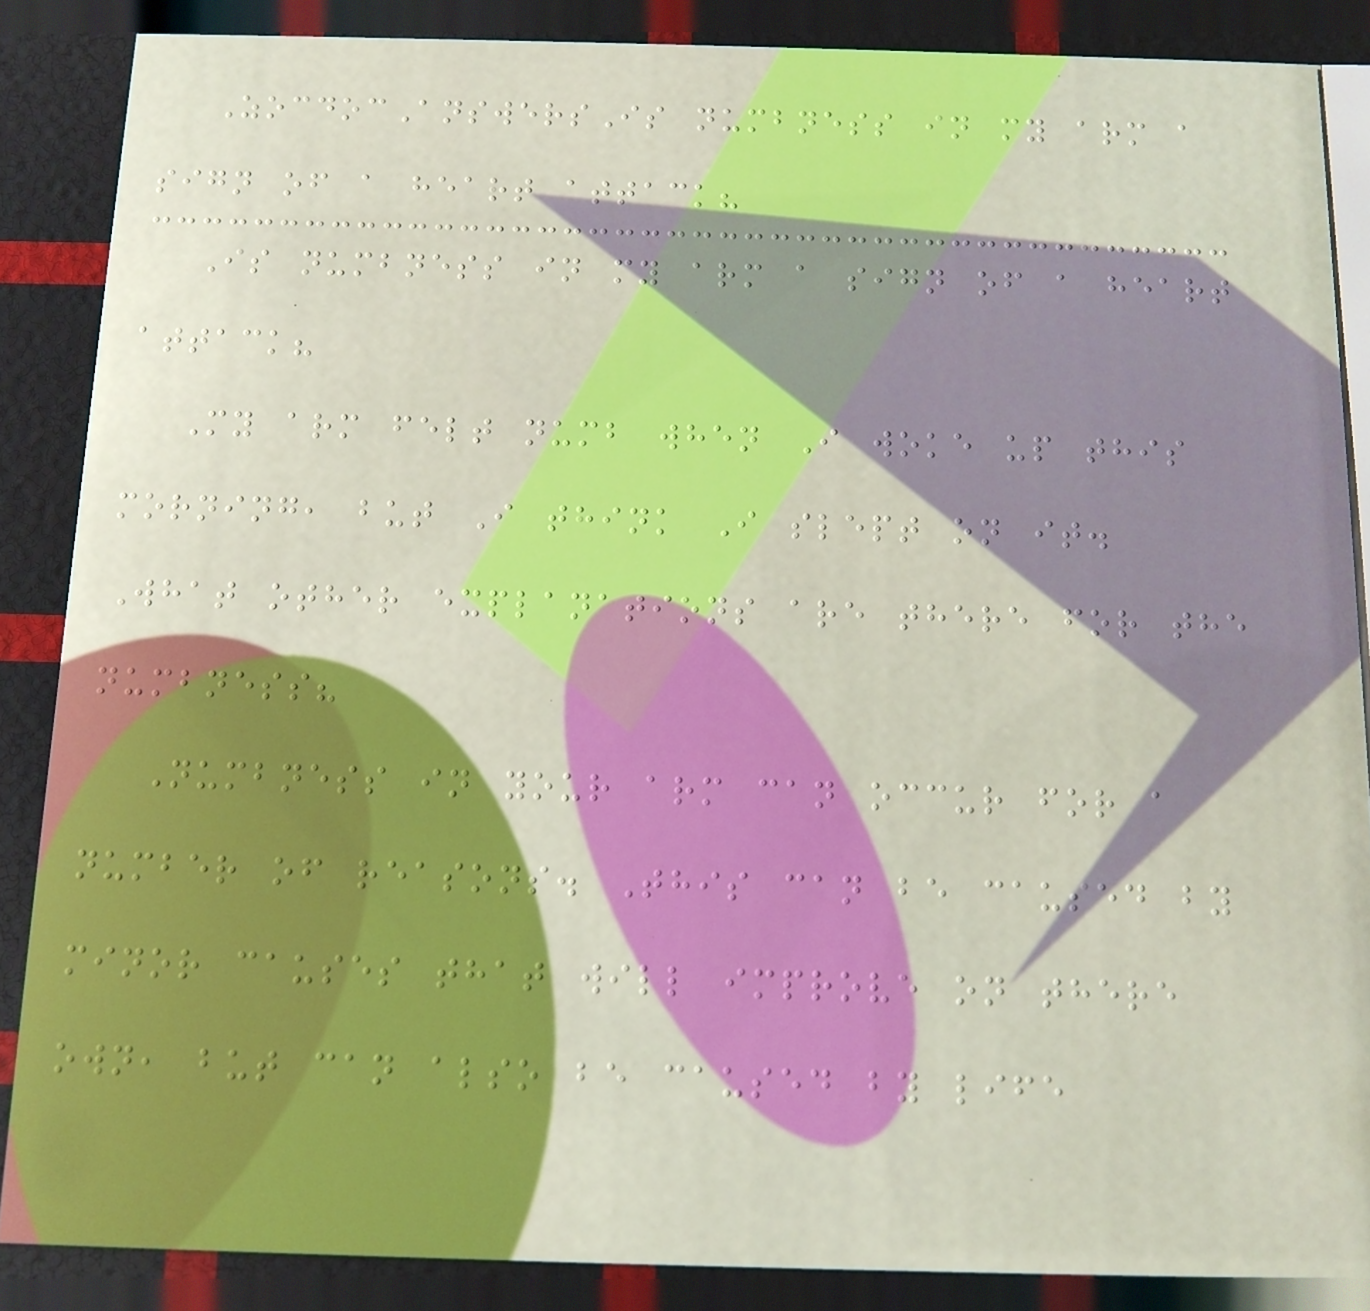ZocdocAnswersIs numbness in my arm a
sign of a heart attack?
Is numbness in my arm a sign of a heart
attack?
My arm felt numb when I woke up this
morning, but I think I slept on it.
What other explanations are there for the
numbness?
Numbness in your arm can occur for a
number of reasons. This can be caused by
minor causes that will improve on there
own, but can also be caused by life
